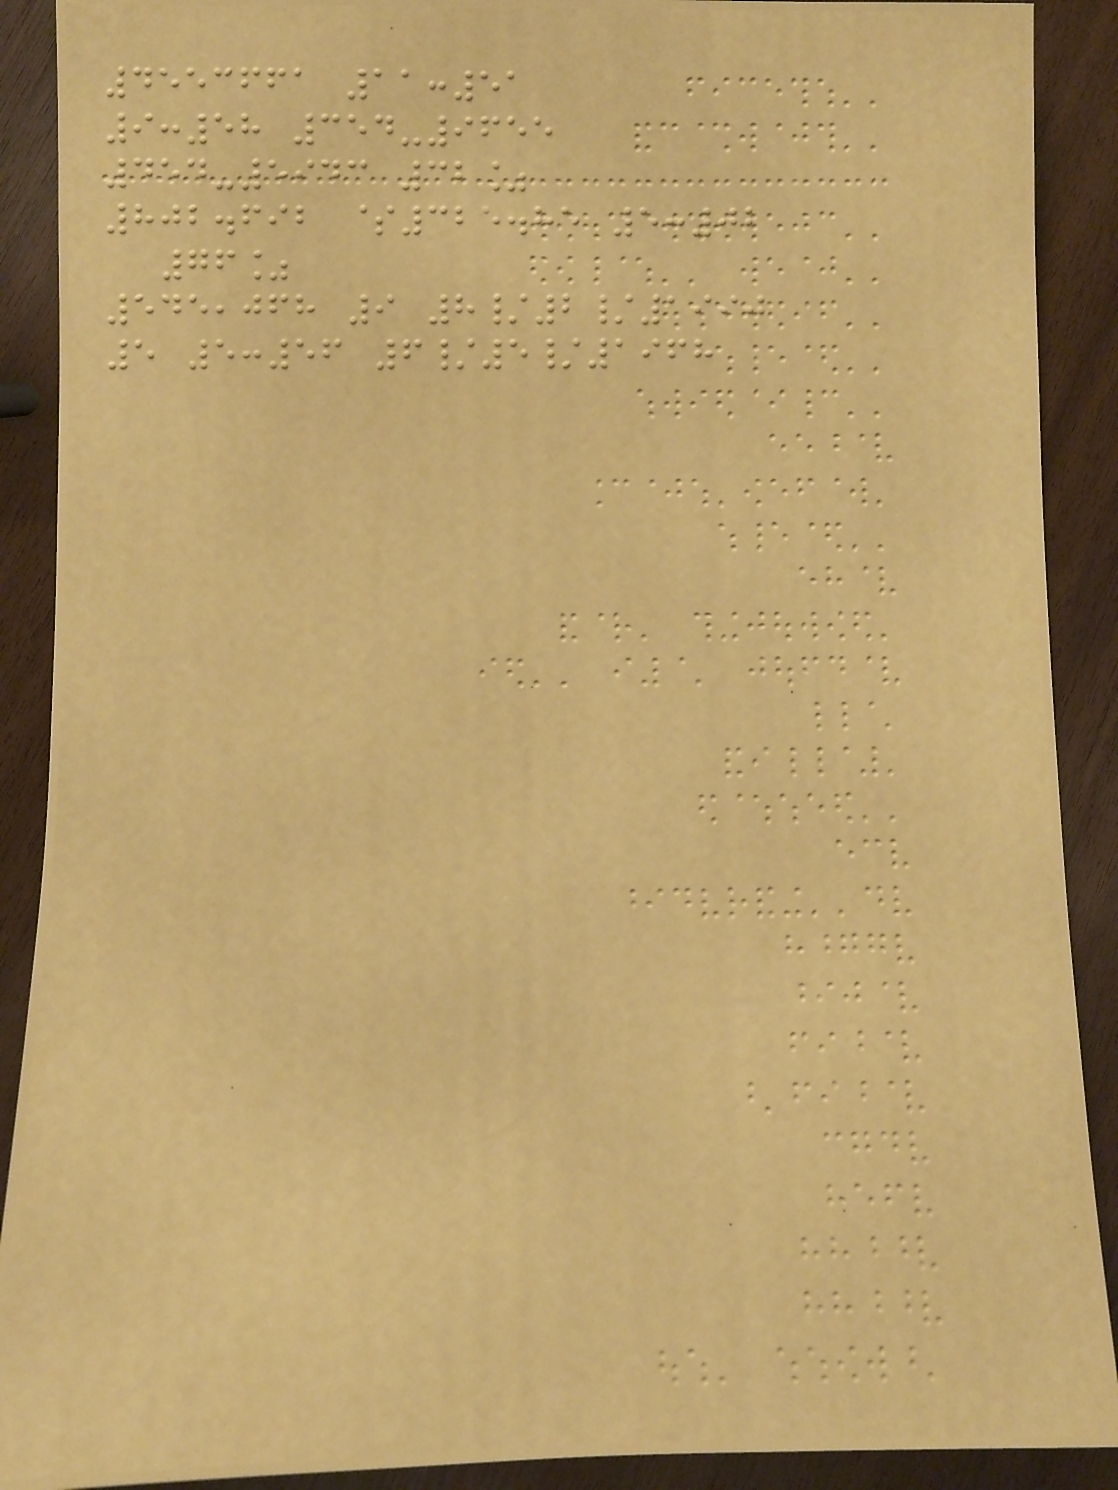4553661 11:51
9:58 354-9655
454-5943 32%
802.692 $325.85 5:02
76%
545,068 9 8/2/1990
5 5:56 6/5/1968
